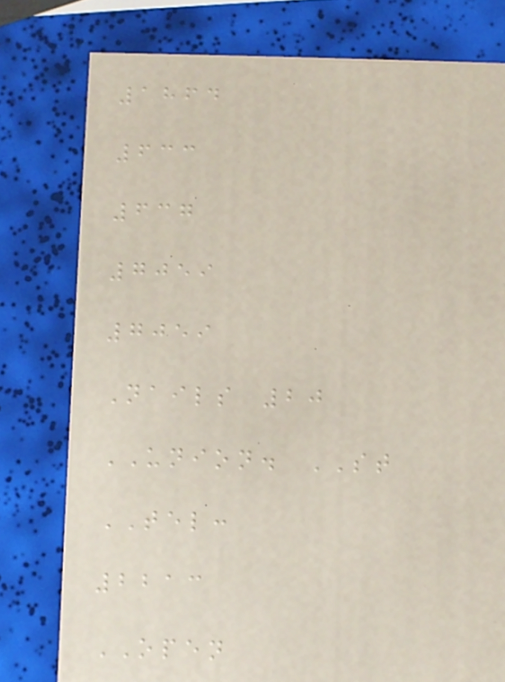1864
633
637
7059
7059
Nails 20
UNION. ST
TEL:
2213
OPEN
